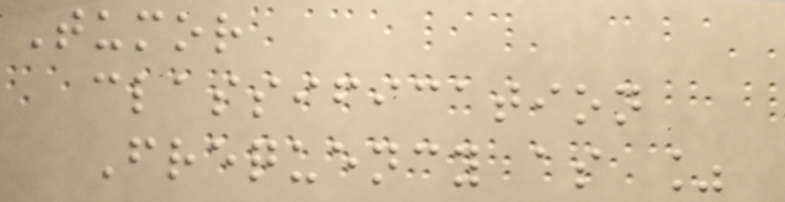Tumor
classification
Frequency as %
